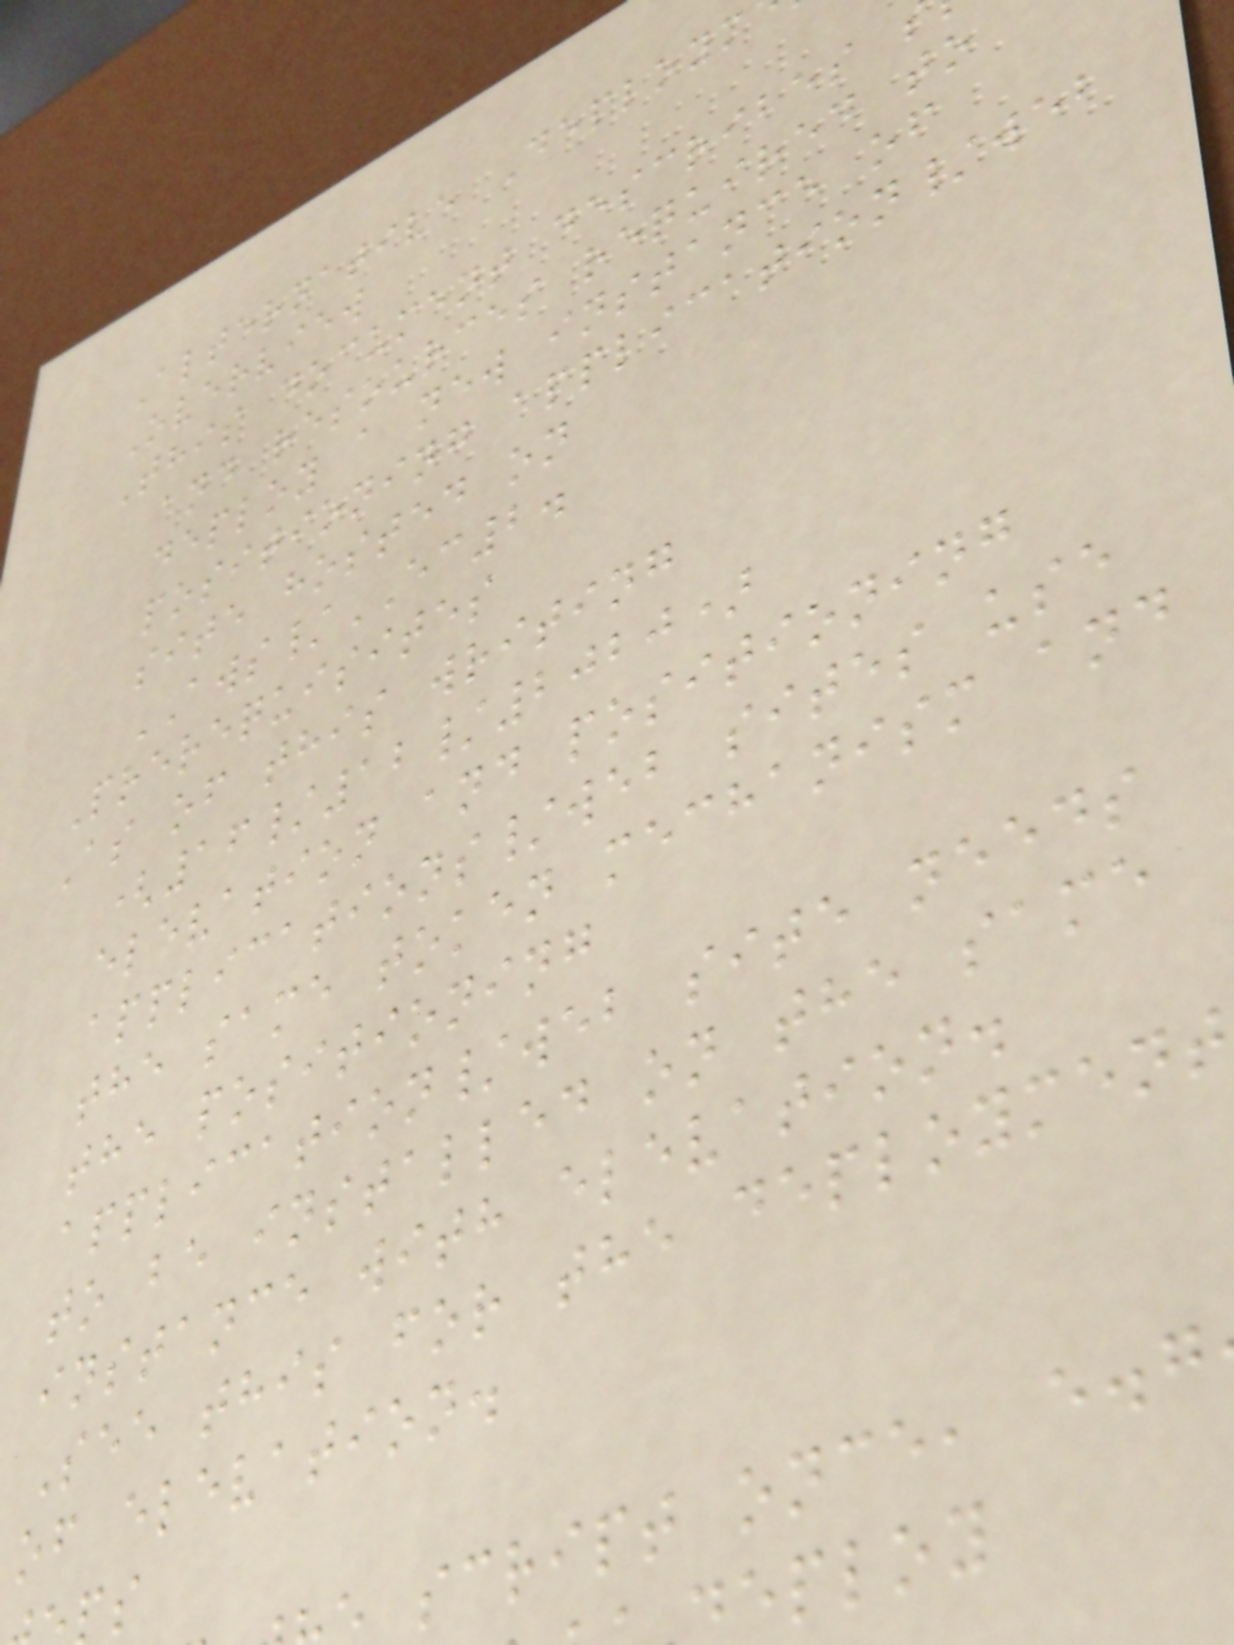Alternative Deploym
Overview
This document describes
and resources required to
deploy a new instance of
positioning application/web
site hosted on
AWS/EC2.
Prerequisites
As of this writing
(16/12/2020)
elevation and positioning
applications/web sites use
the same token mechanism and
the positioning
application/web site needs
to be installed on the same
instance with elevation.
See this for the deployment
of elevation.
script once, e.g
